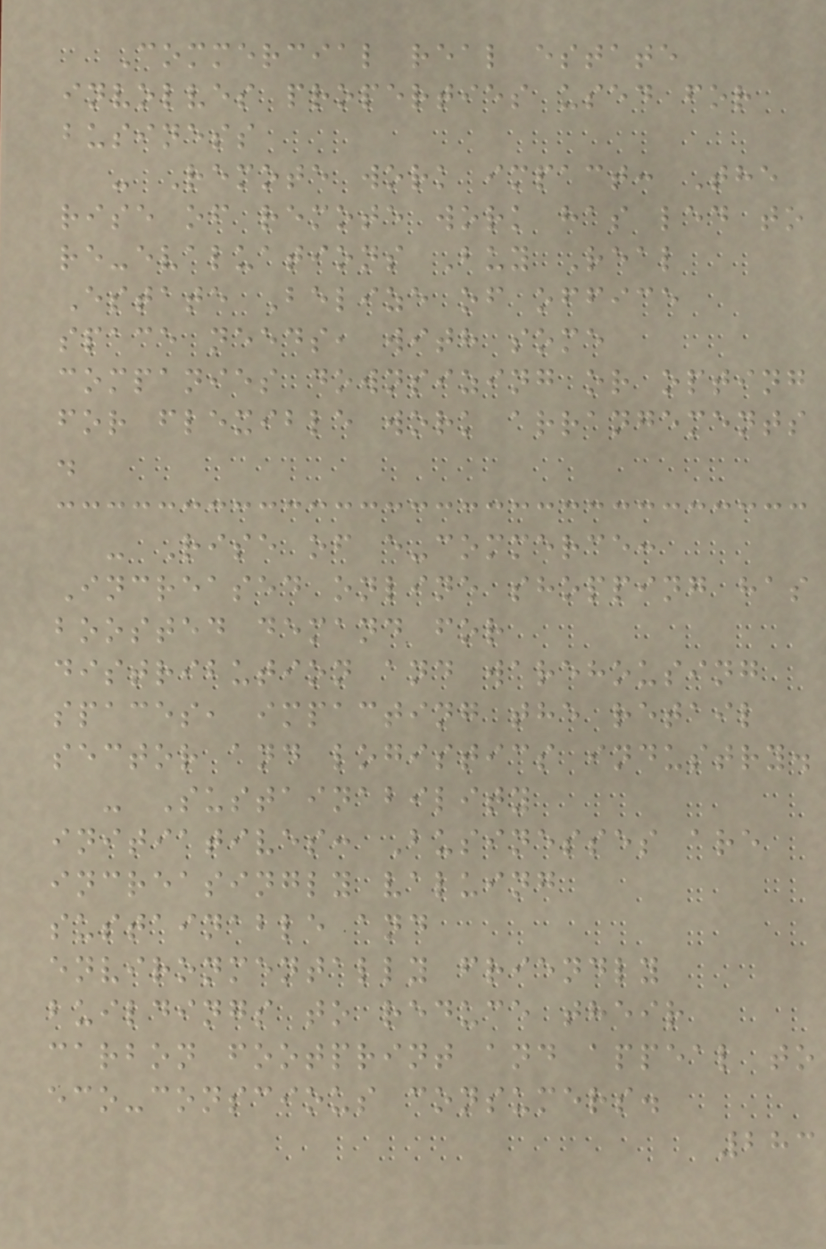Commercial real estate
involves properties used for
business
- Remote work impact: The
rise of remote work has led to
re-evaluations Buy Real
Estate Belize of office
space needs, with some
companies downsizing or opting
for flexible work arrangements
.
- Rise of e-commerce:
Increased online shopping has
boosted demand for
distribution and warehousing
spaces, impacting the retail
sector and logistics industry.
- Sustainability
initiatives: Businesses are
increasingly valuing
sustainable and
environmentally friendly
buildings to reduce their
carbon footprint and appeal to
eco-conscious consumers.
283
